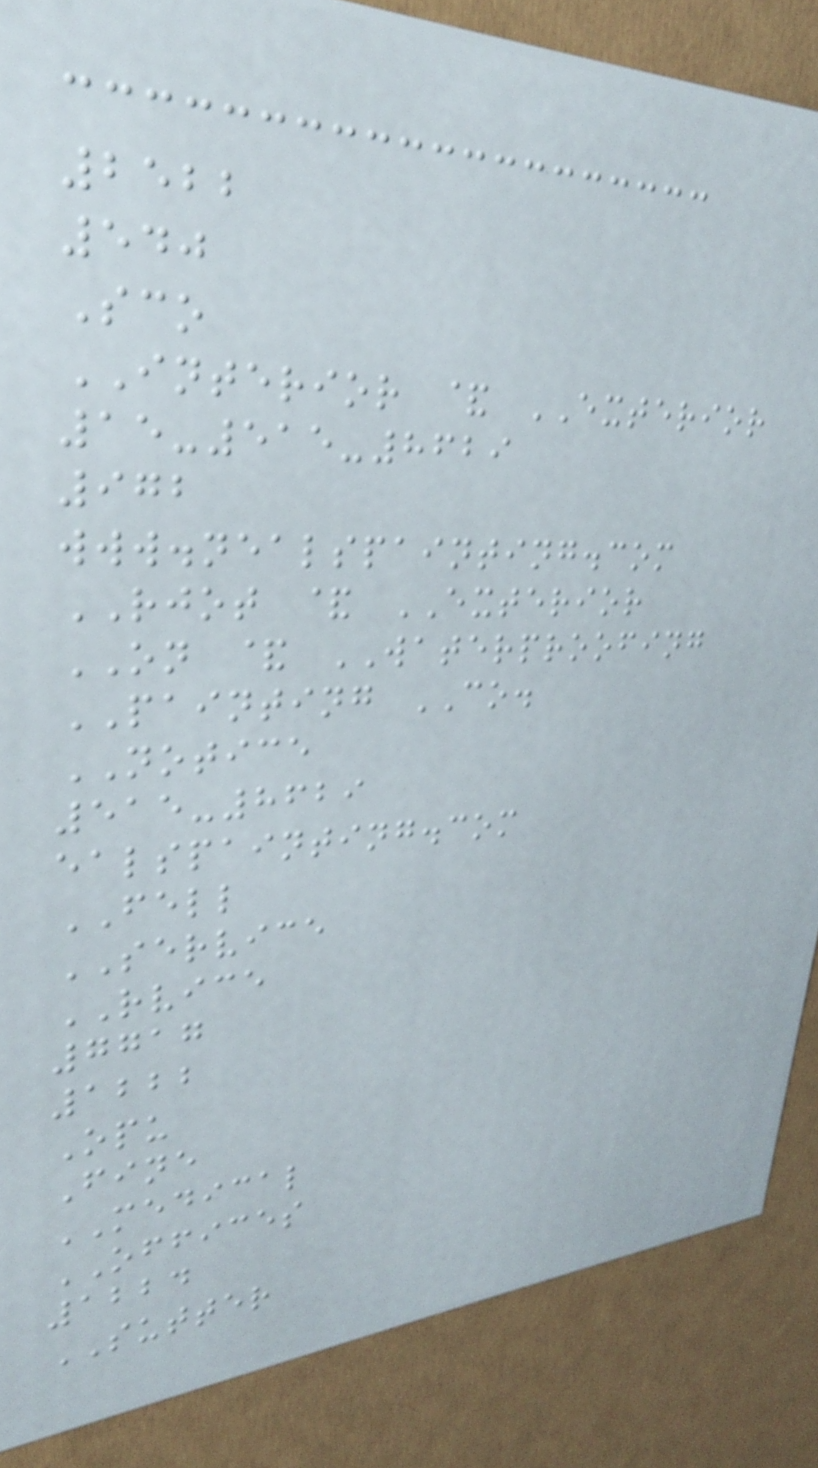2522
540
Sco
INTERIOR & EXTERIOR
15-515-8629
972
www.nealspainting.com
RJOT & EXTERIOR
ON & WATERPROOFING
PAINTING CO.
NOTICE
515-8629
ealspainting.com
FELL
SERVICE
RVICE
7717
1222
Opu
Fine
MEDICAL
OFFICES
1224
SUTTER
